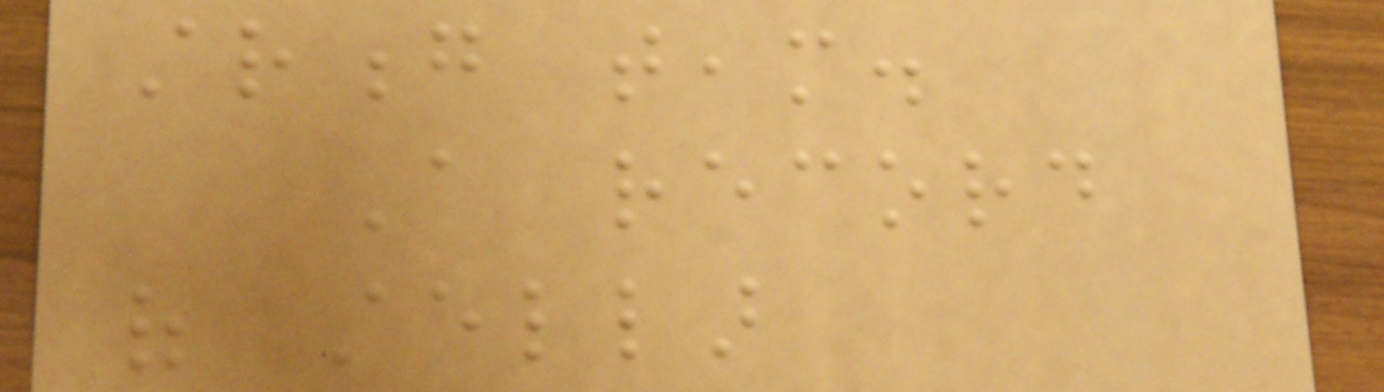strong team.
A record
of stellar
